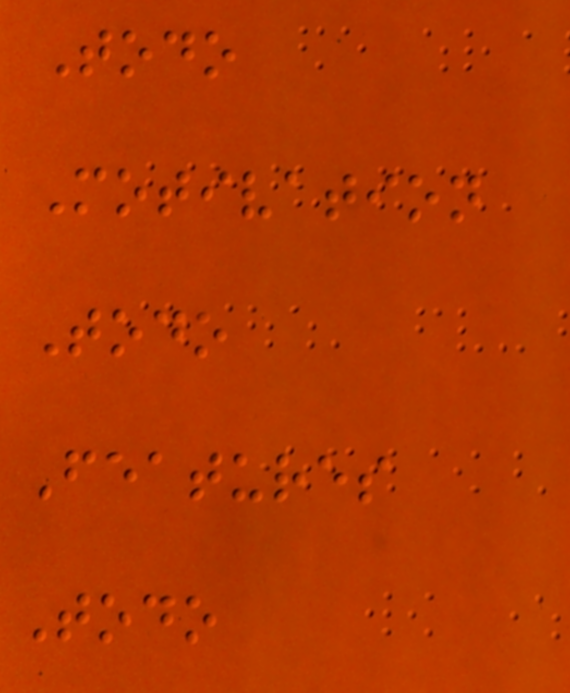Todo
Motivation
Todo
Features
Todo
